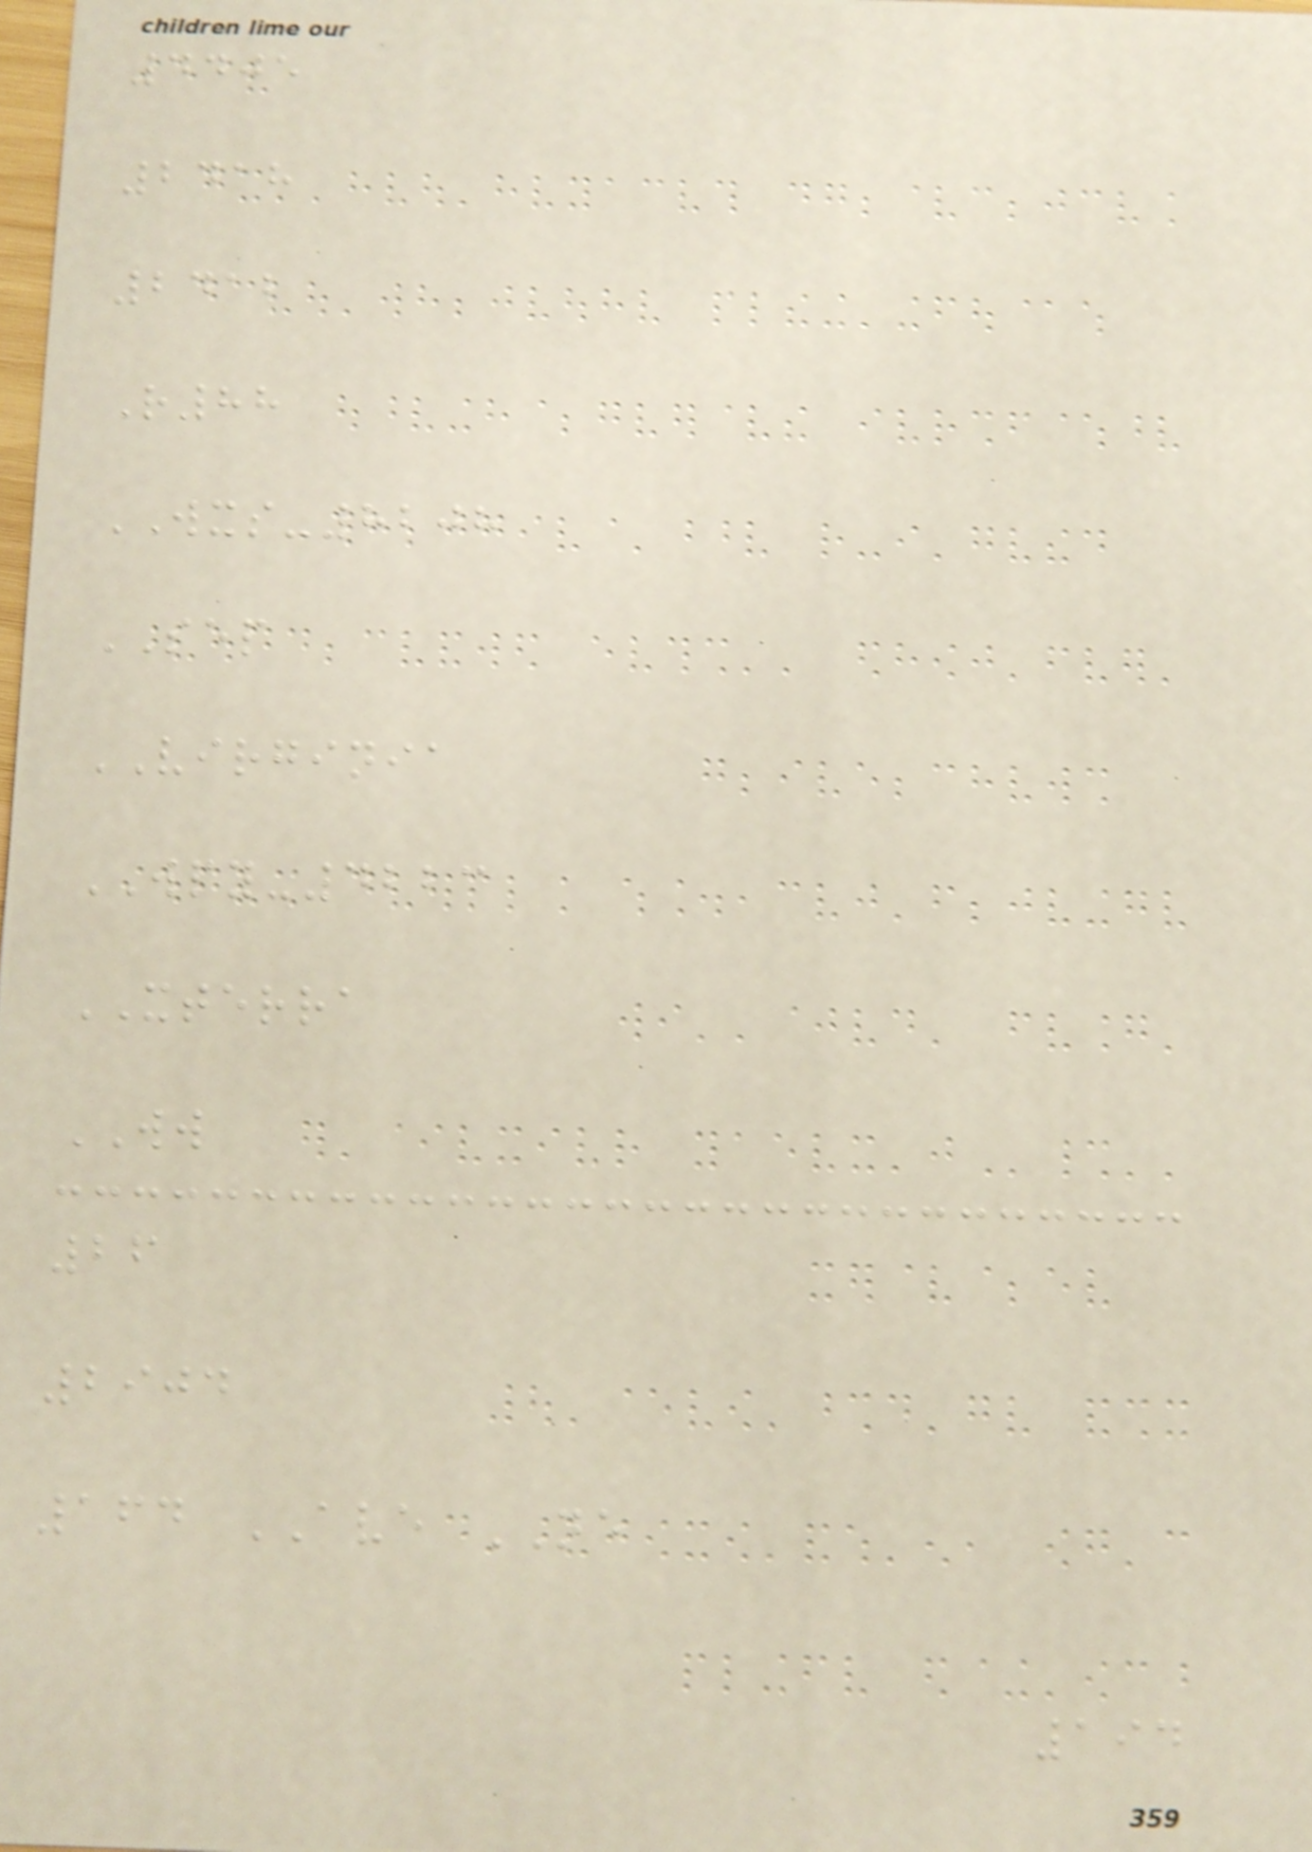4405
2418
2412
R88
WXS-8208
SEP
VIRGINIA
WPY-4223
XTERRA
WW
26
2904
164 AVE NE
194
